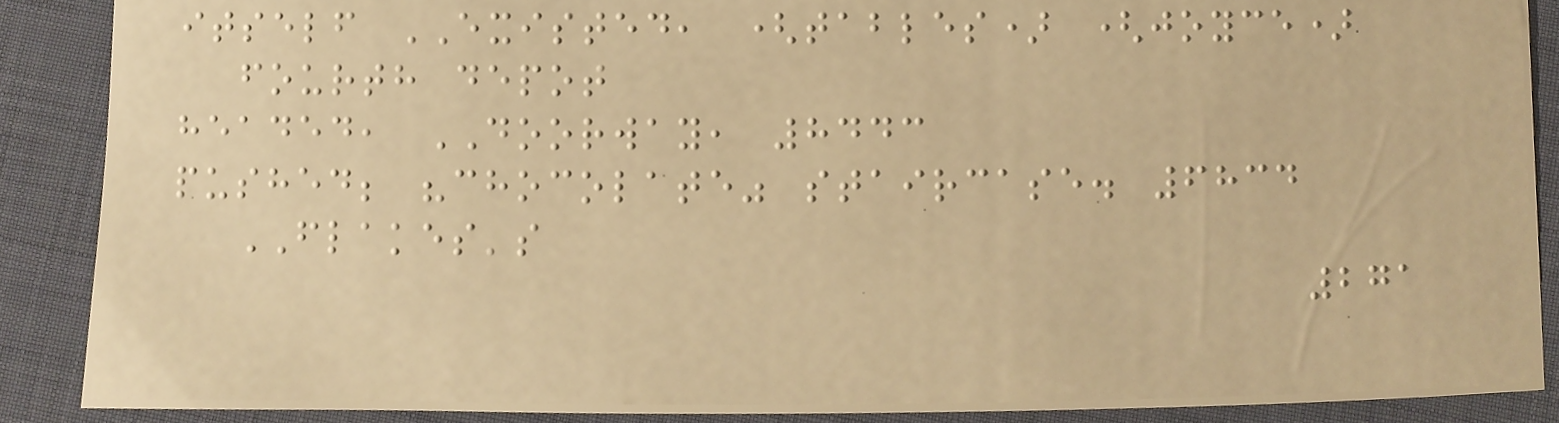itself EXISTED, (tables) (joyce)
fourth depot
headed, DOORWAY, 8443
pushed; "chocolate" staircase. 6834
FLAKES's
271
